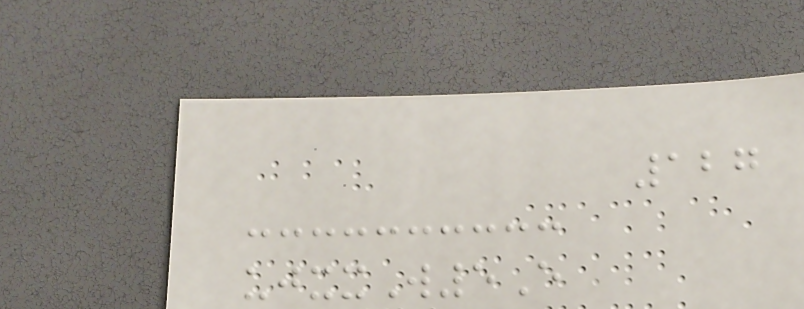127
ujxxW5E
